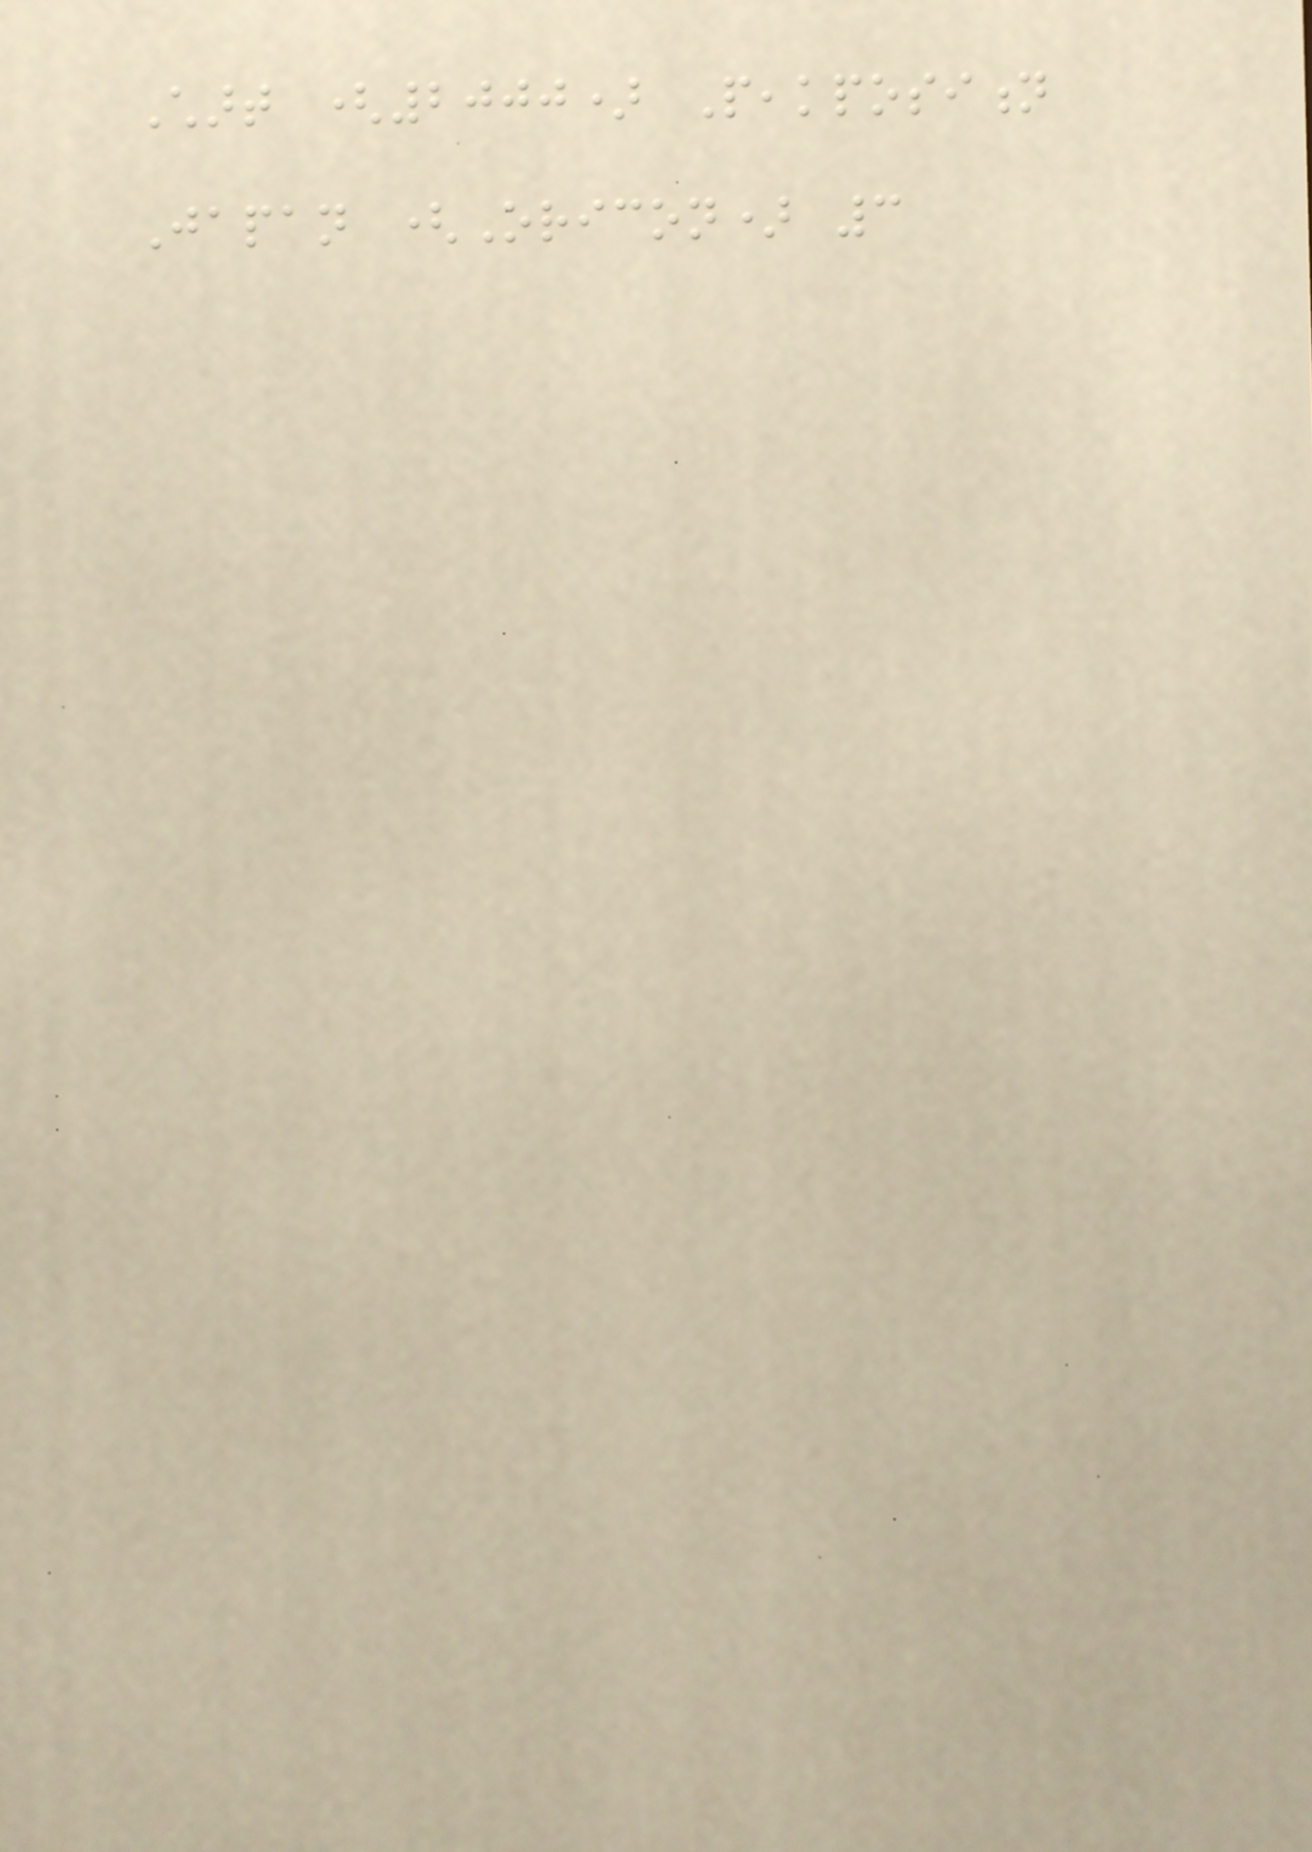Chart (2000) Peakposition
Japan (Oricon) 3
